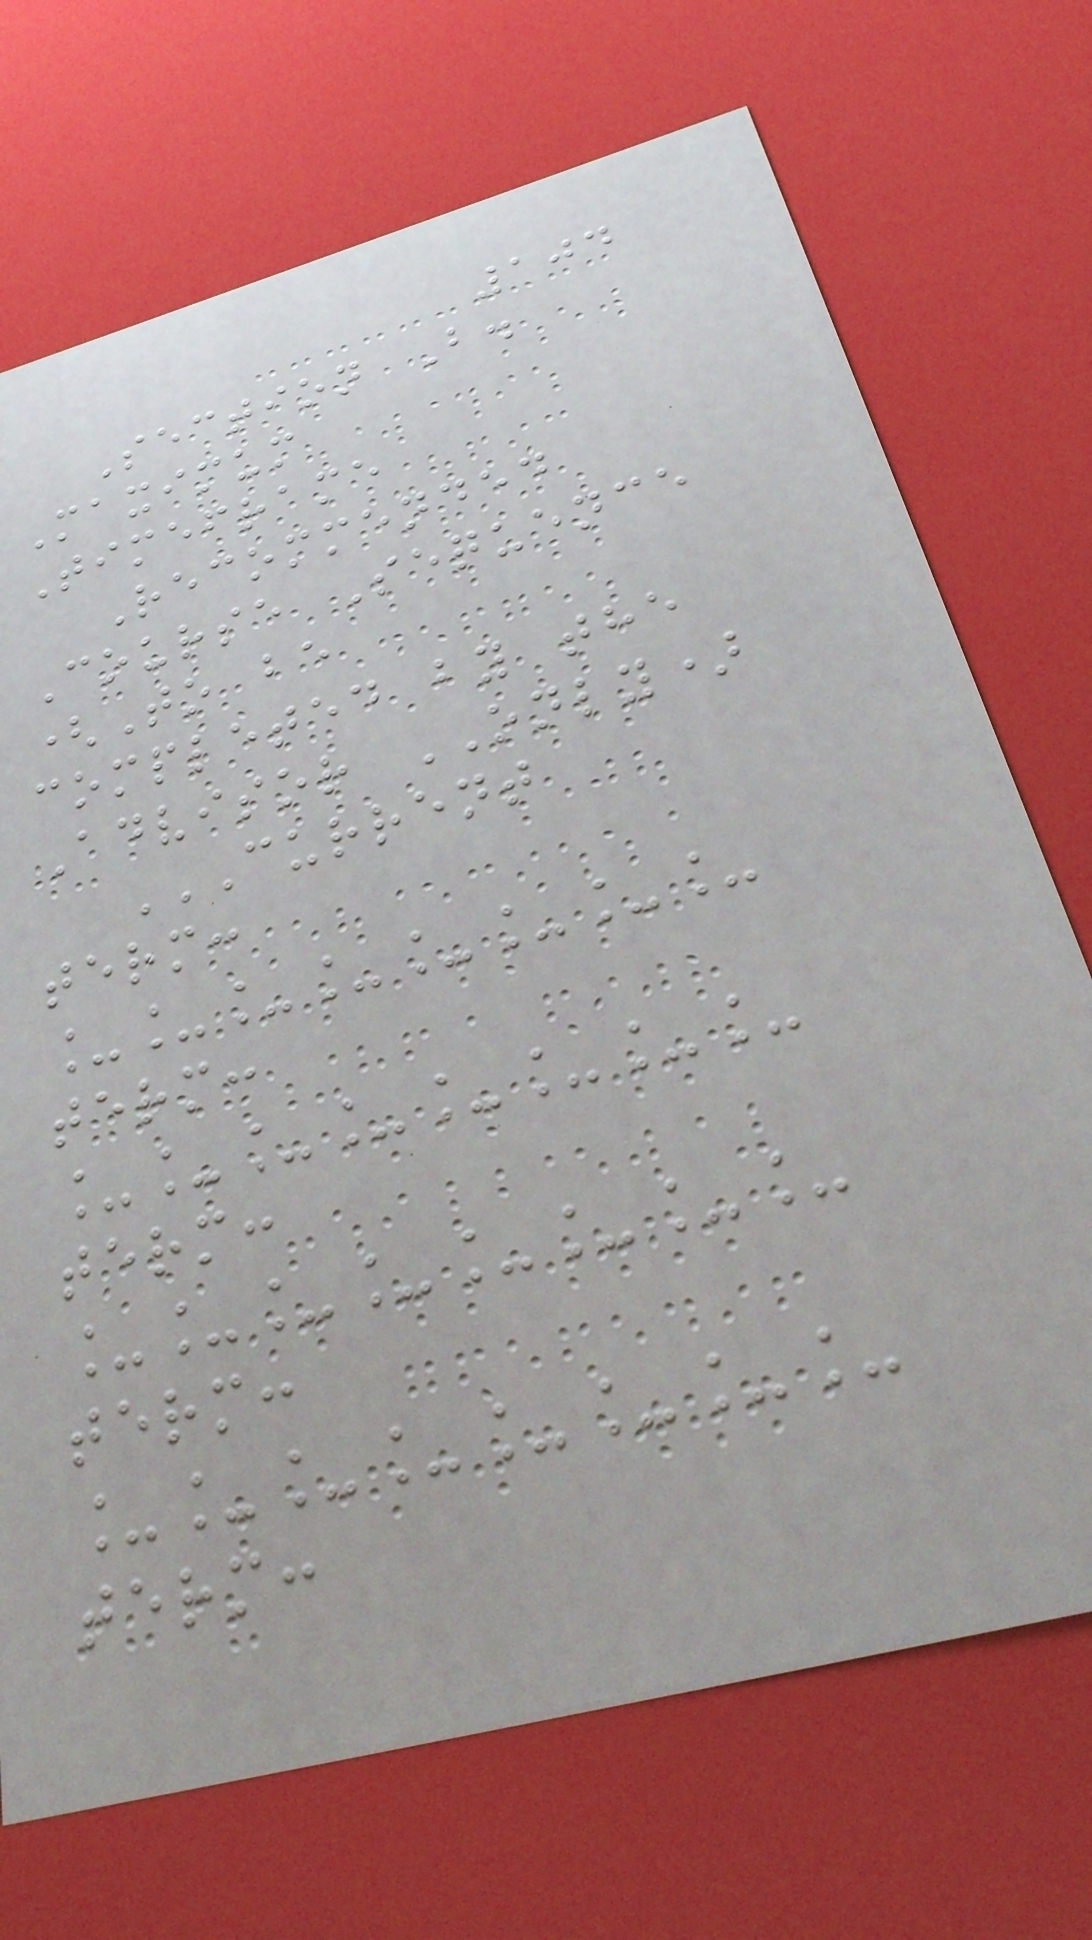104
Section B.
Maximum
Timeframe
Recommended
Course Sequence
(To be
completed by the
Advisor ONLY)
CURRENT
TERM:
________
TERM:
________
TERM:
________
TERM:
________
TERM:
